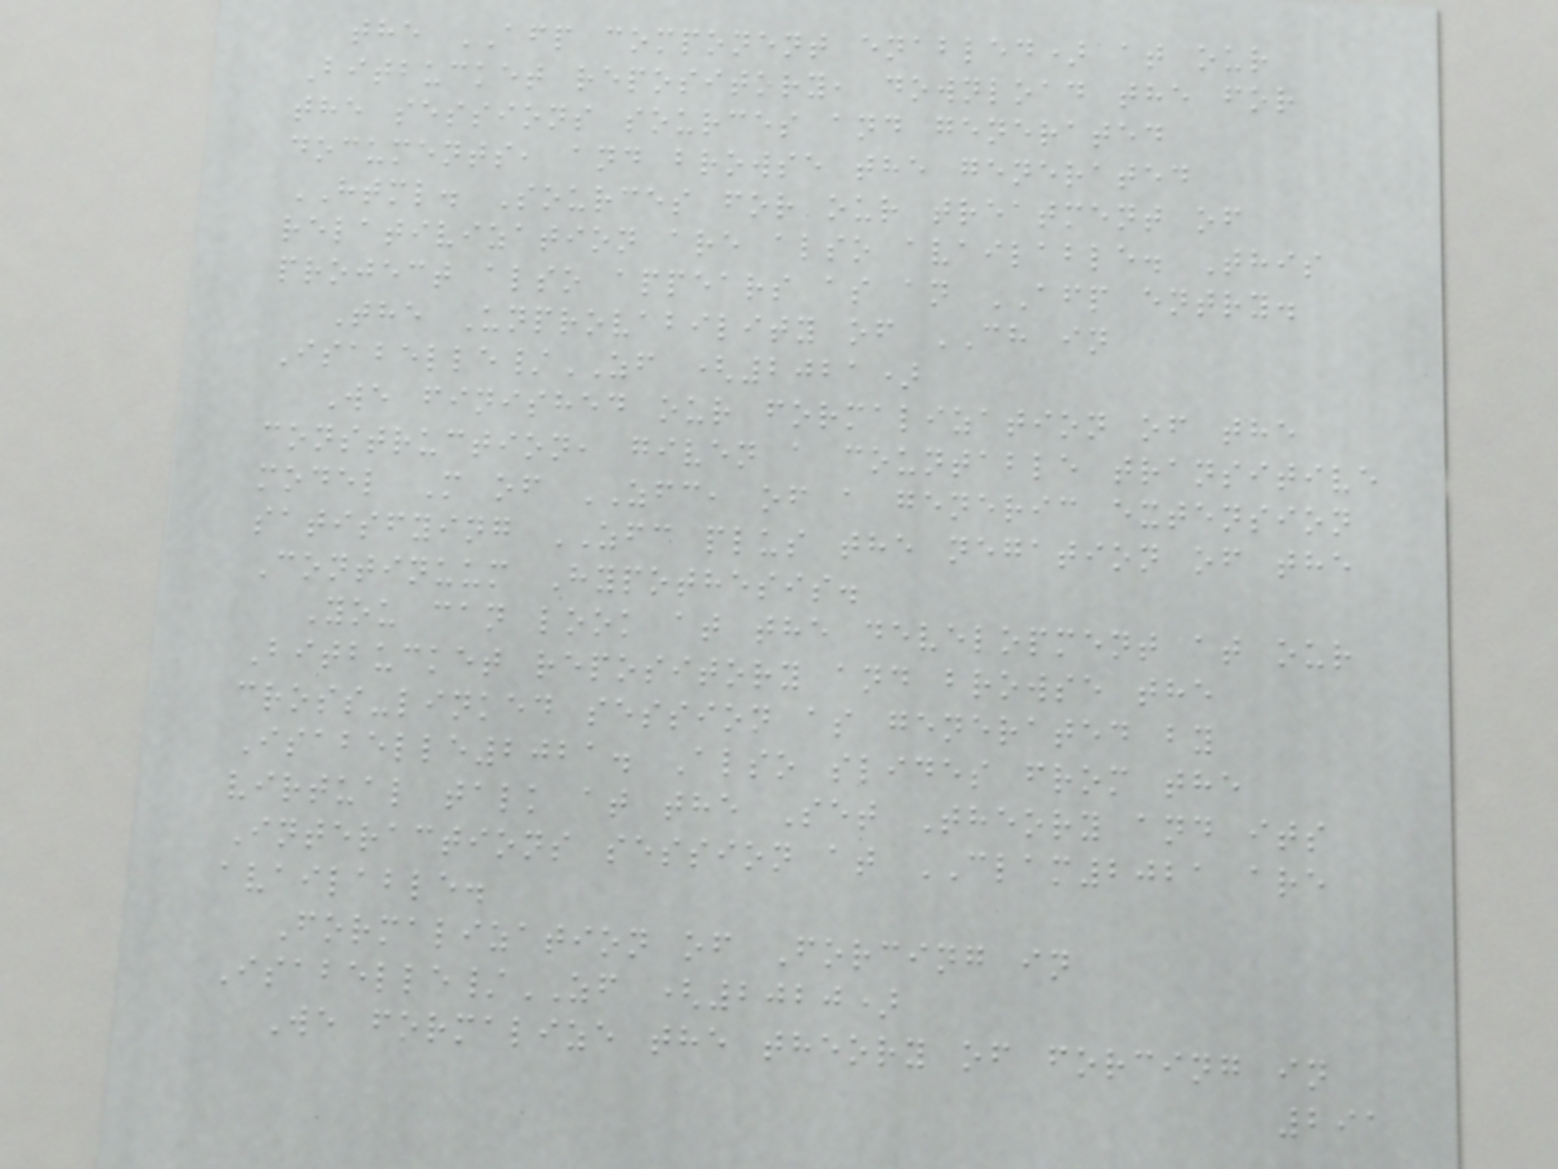the AFP component enabled) at our
Bitbucket repository, download the for
the sessions sources and generated
documents, and browse the generated
HTML. Sources for our treatment of
relativization are also available. This
project also appears as an AFP entry.
The Unprovability of CH in
Isabelle/ZF (2021)
We finished our formalization of the
construction, given a countable transitive
model M of ZFC, of a generic extension
satisfying ZFC plus the negation of the
Continuum Hypothesis.
You can look at the development at our
Bitbucket repository and browse the
cross-linked session as generated by
Isabelle2021. Also slides from the
virtual talk at the Set Theory and its
Interactions session at CLAM2021 are
available.
Formalization of Forcing in
Isabelle/ZF (2020)
We formalize the theory of forcing in
291
